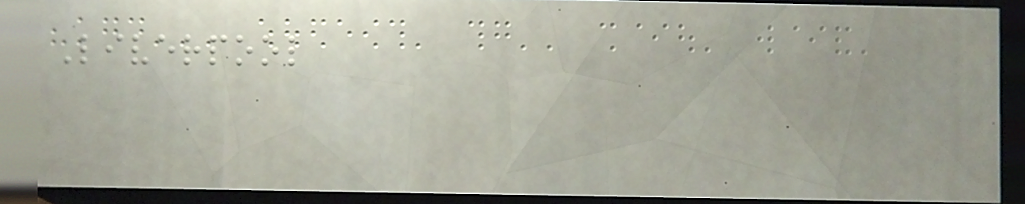Liverpool
